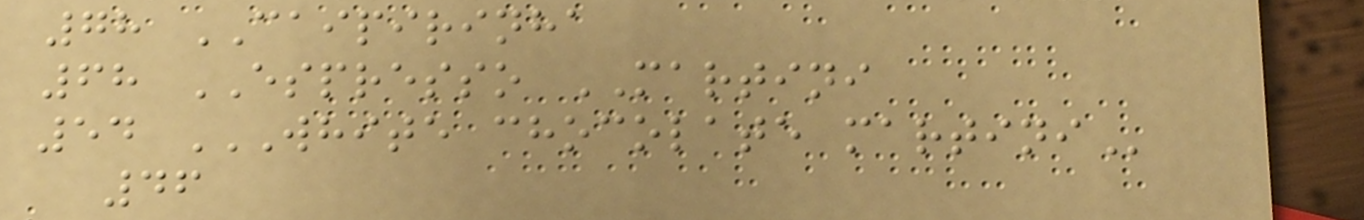78 CAIPIRINHA
68 ESPRESSO MARTINI
54 WHITE CHOCOLATE MARTINI
46
